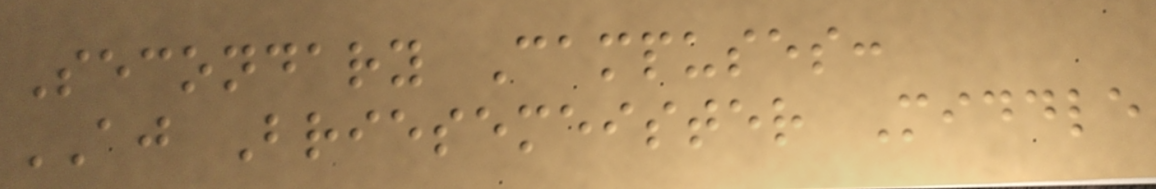Secondary Campuses:
AJ Briesemeister Middle
